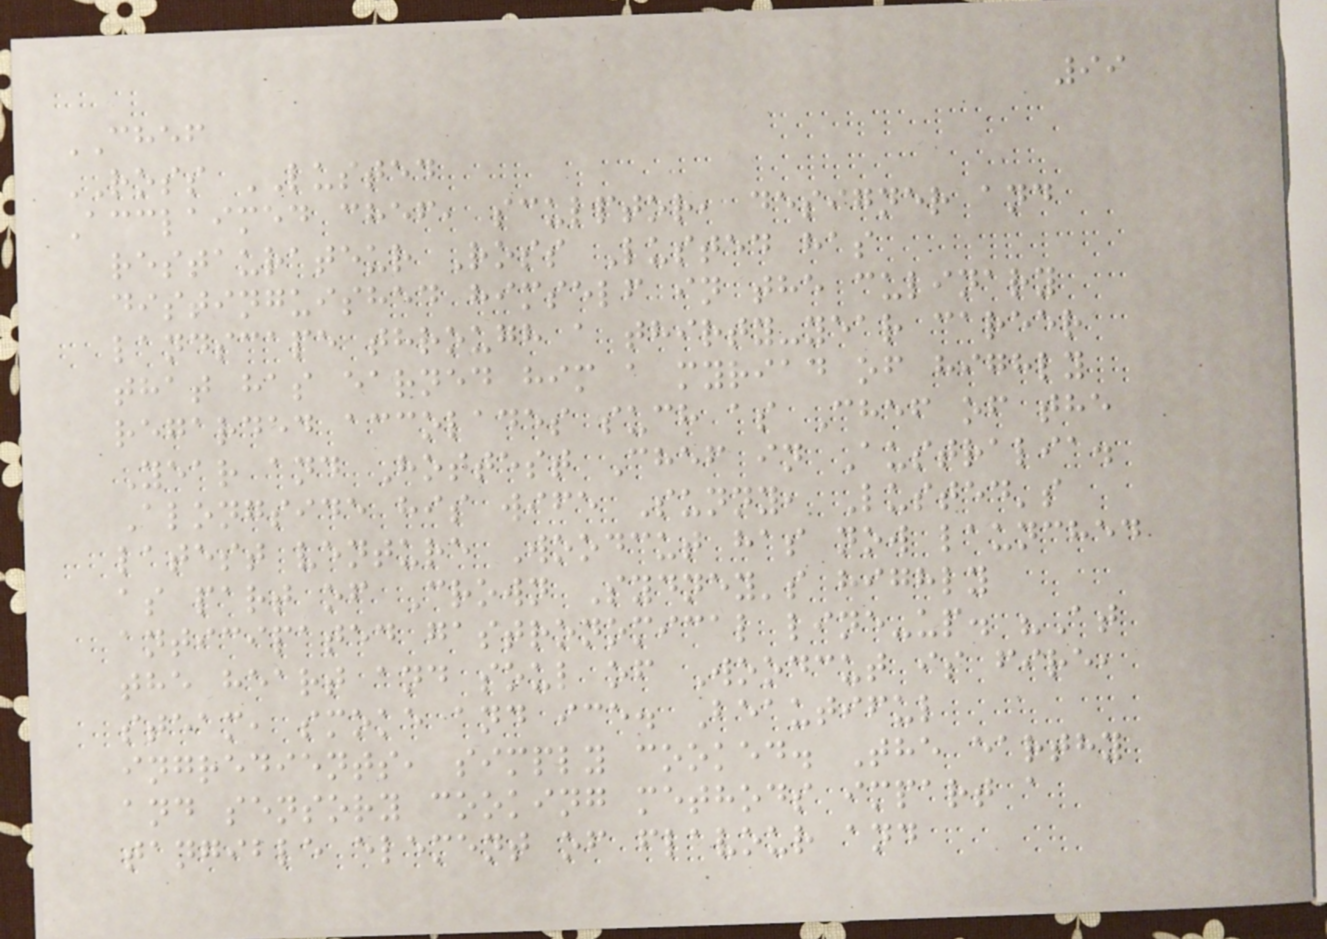99
CHEF
ROSS LUSTED
Acclaimed chef, sculptor, designer and
restaurateur Ross Lusted has
distinguished himself in the culinary
landscape through a thirty-year career
that has earned him a myriad of highly
regarded accolades such as Chef of the
Year and Hottest Chef in Australia.
Alongside his wife Sunny, Lusted's
latest venture Woodcut has now launched
as part of Crown Sydney's highly
anticipated gastronomical line-up. "At
the heart and soul of Woodcut is fire,
steam, smoke and ice. Beautiful
ingredients, simply cooked. The earthy
and sensory cooking methods impart a
tangible element of flavour and
